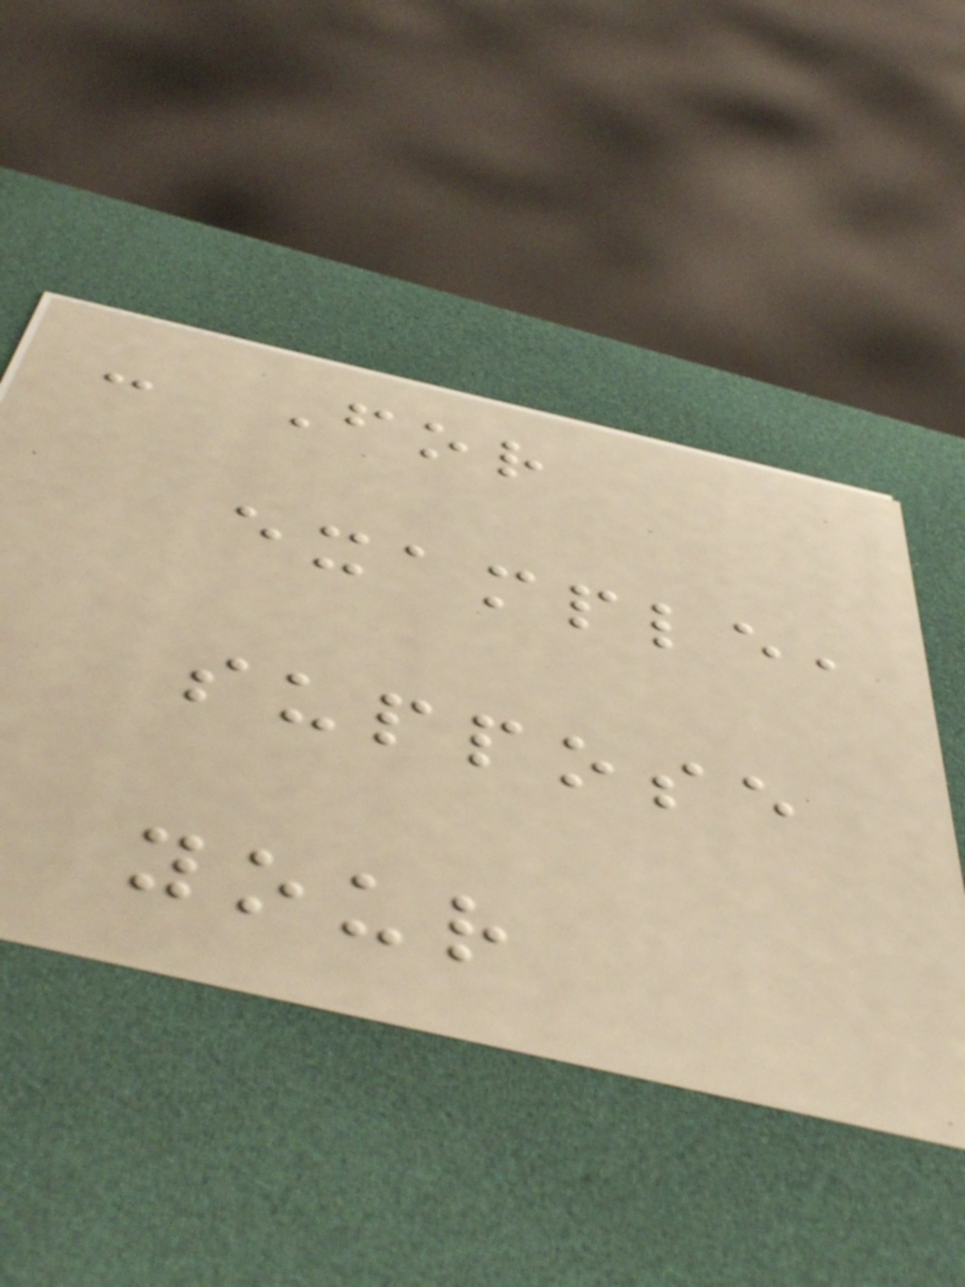- For
example,
suppose
your
